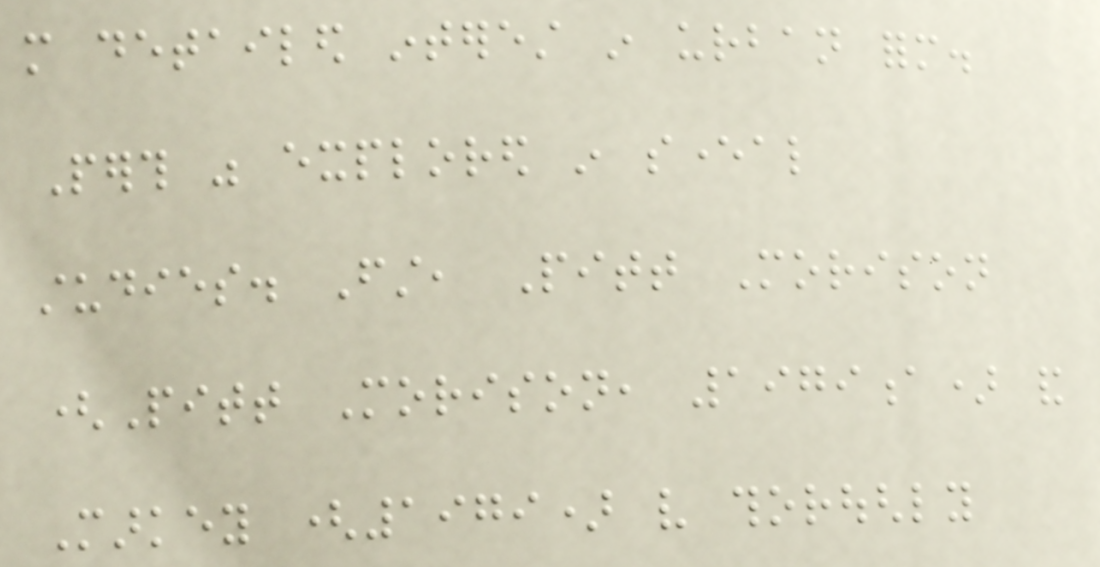more detailed interest in urban form.
Perth was explored in several
studies. First, Pitt Morison
(Pitt Morison, 1979a) and
Markey (1979) very thoroughly
